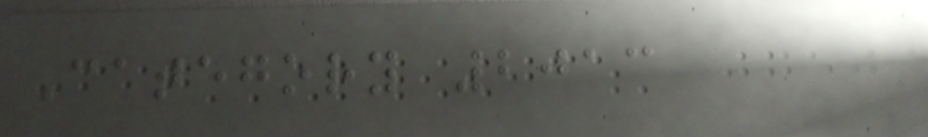Category 2013
